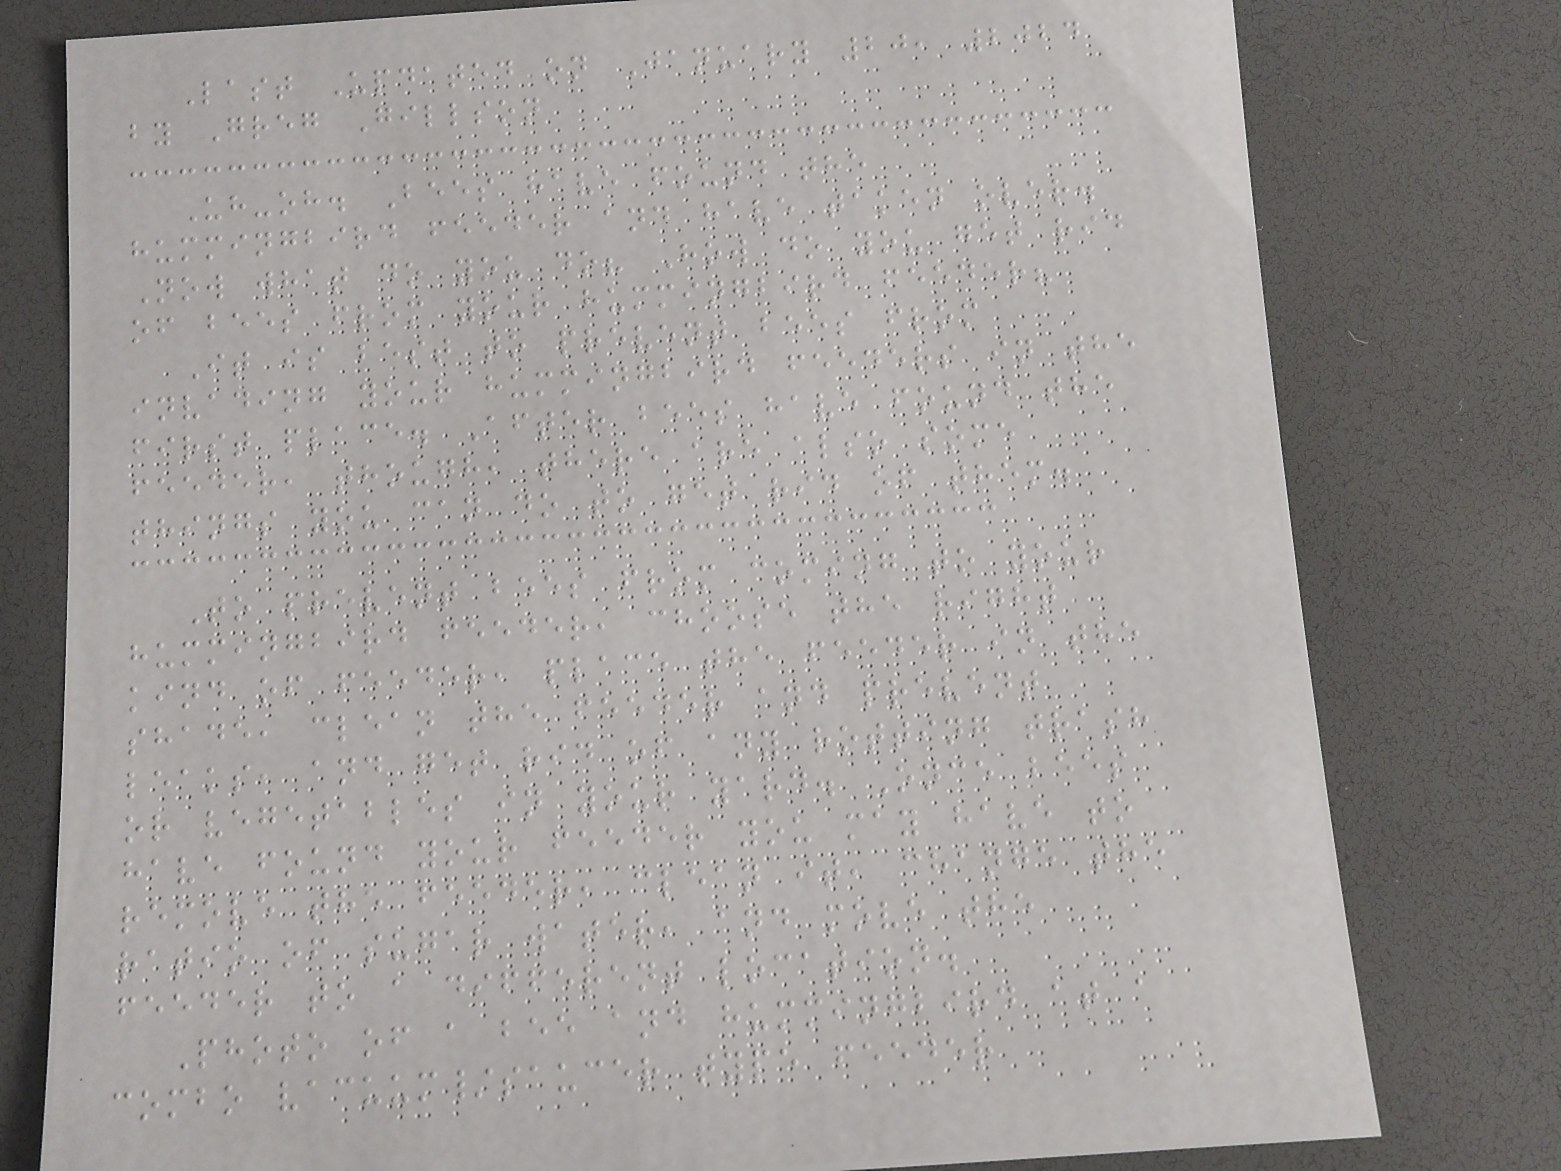Last Updated on January 20, 2024
by Greg Gillson
Uh-oh. Bees have found the
hummingbird feeder and have taken over.
Now what do you do? How do you get rid
of bees from your hummingbird feeder?
It is best to prevent bees from
invading your hummingbird feeders in the
first place. After bees have found the
feeder, though, there are also some
things you can do to get rid of them.
To prevent bees from coming to your
hummingbird feeder, choose the right
kind of feeder, place the feeder in the
shade, clean the feeder and prevent
leaks, and get rid of any rotting trash
or vegetables in your yard. Once bees
have found your feeder you may have to
remove the feeder, clean it, change the
ratio of sugar water, and move the
feeder to a different location.
Photo of a bee and hummingbird at a
combo vacuum/saucer type feeder
